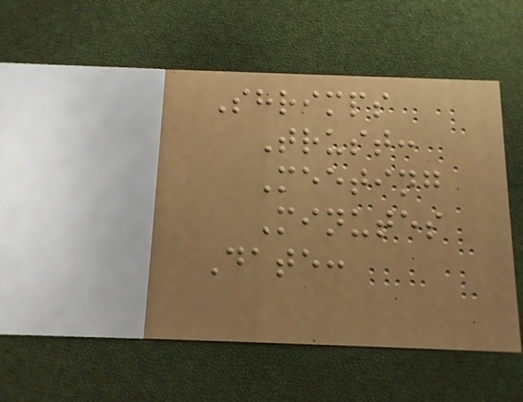Shrimps
Trust:
Meeting
Minutes
Date:
